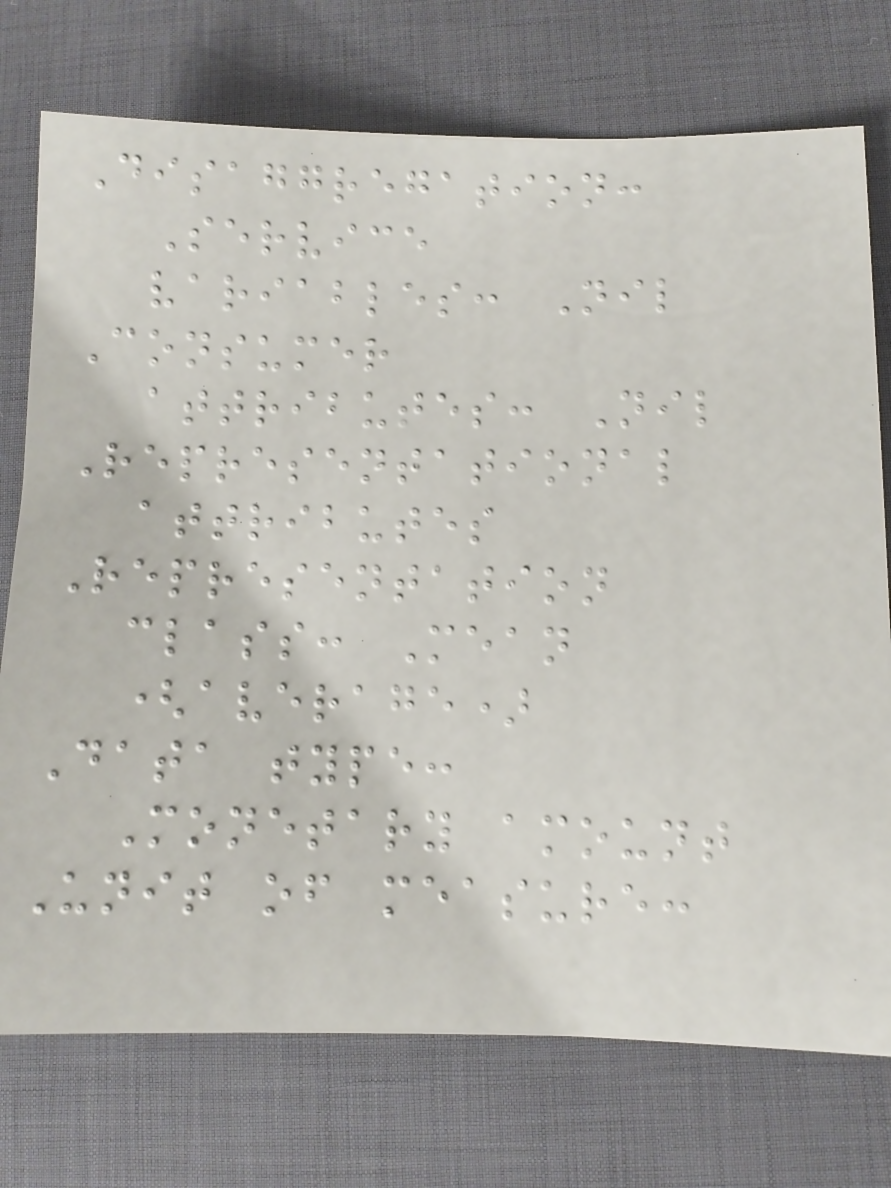Disaggregation:
Service
variables: Nil
Consumer
attributes: Nil
Representational
attributes
Representation
class: Mean
(average)
Data type:
Monetary amount
Unit of measure:
